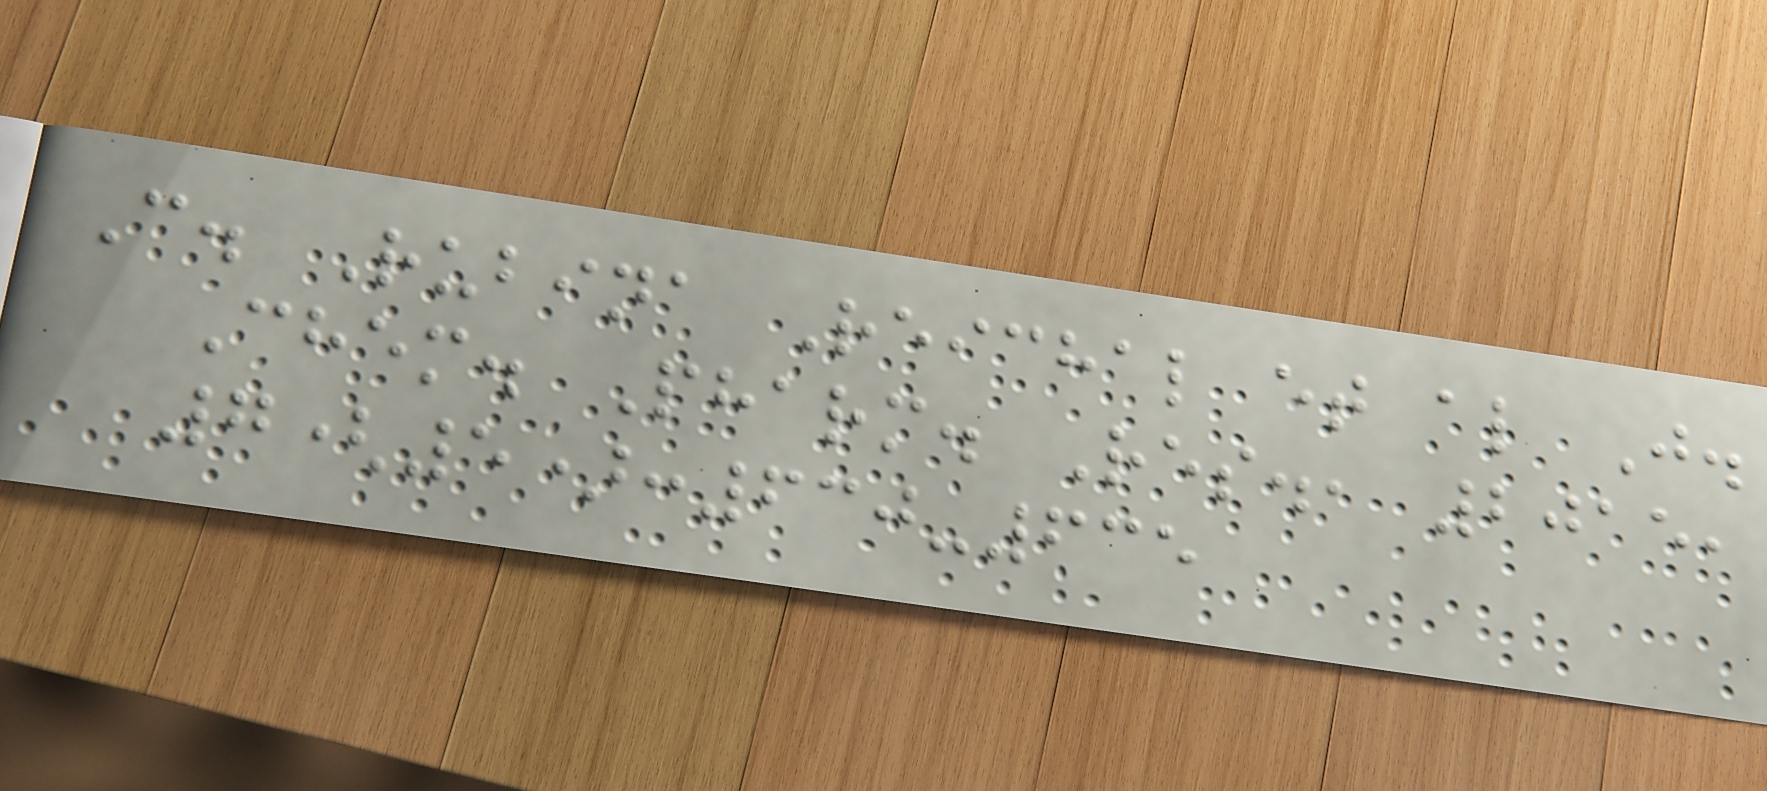C. Rubina Reichal et al J.
Chem. Pharm. Res., 2015,
7(5):630-635
